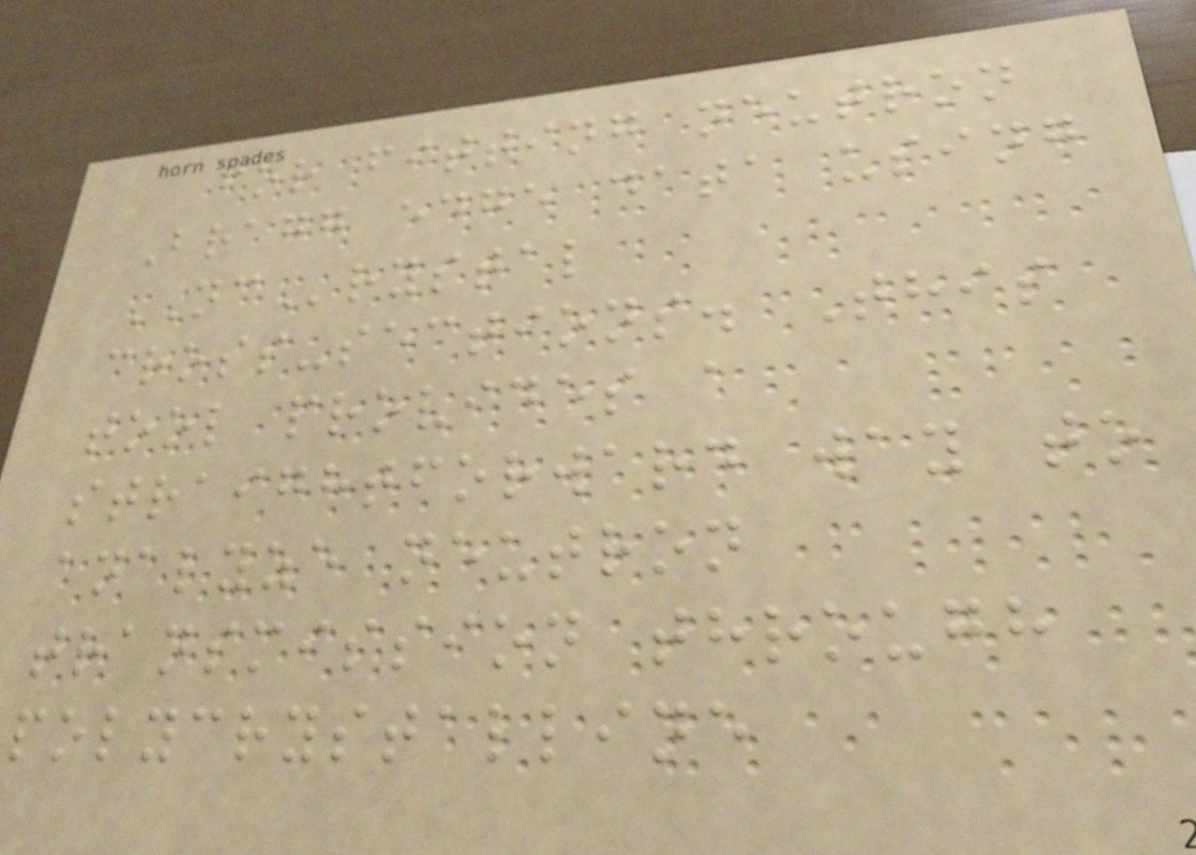for fitting neutron
Bragg edge data using
NCrystal
cross-sections. This
tool provides a
straightforward way to
analyze neutron
transmission through
polycrystalline
